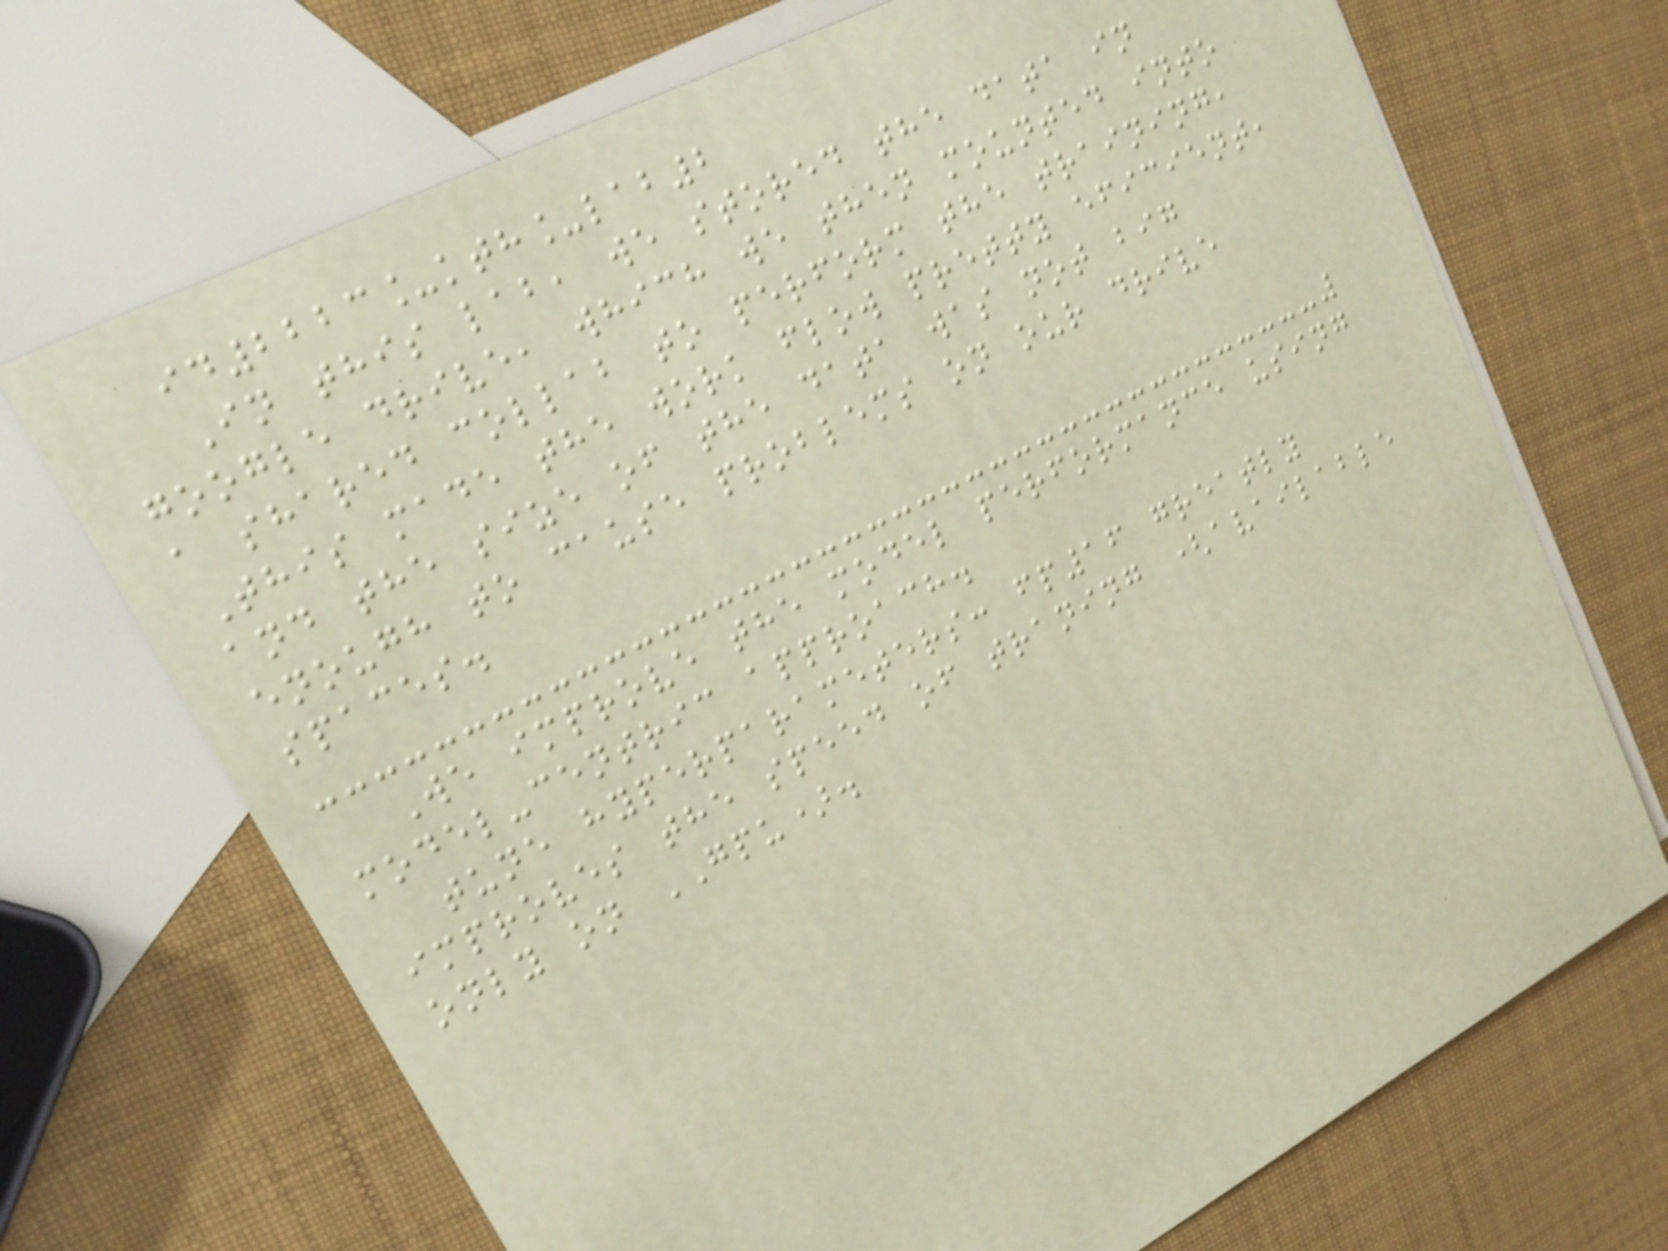id2223_kth_lab2
In this lab, we stored the data in
google drive, which we then mounted into
a shared collab to perform the training,
This made the work flow pretty eficient,
and the size of the data was not big
enough to cause problems on our drive
spaces.
We improve the model performance using
model-centric approach.
tune hyperparameters: fp16 greatly
improves the speed of traning (available
only on GPU).
